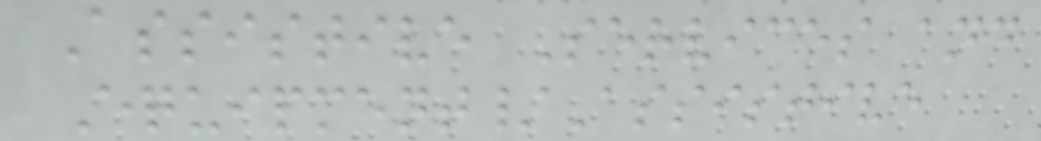Assistive Services and
Equipment/Assistive
